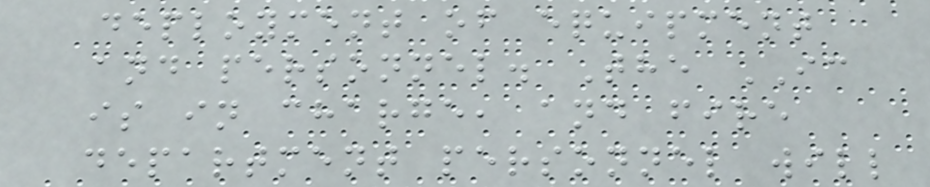deployment of equipment
and personnel. The IC
is in charge, and fire
department personnel will
